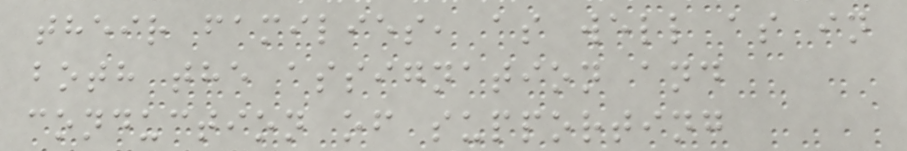their families, as well as in
both the assignation and
conduction of supporting
